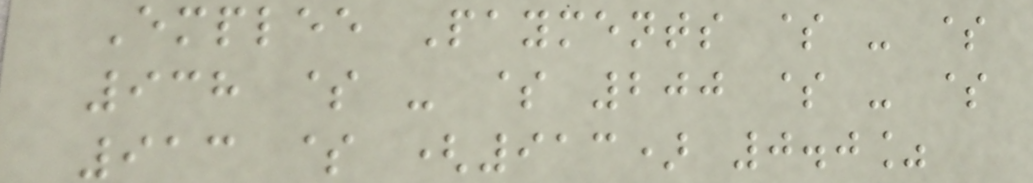Emplee Payments $ - $
938 $ - $ 200 $ - $
913 $ (913) 0.0%
